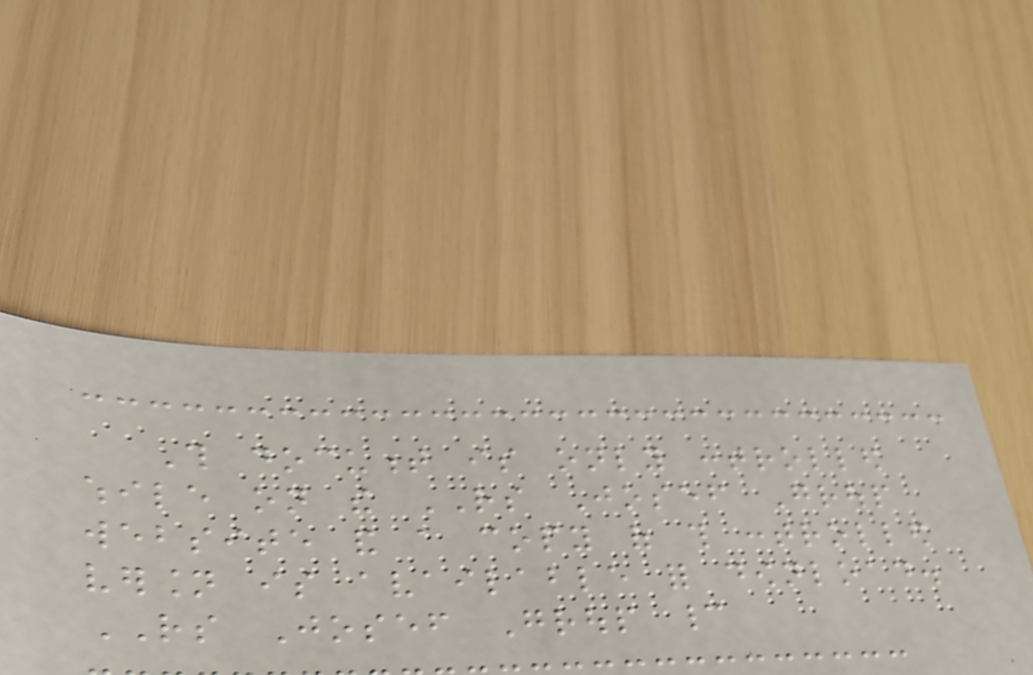This document is only controlled
while on the RS Josef Group
website and a copy of this controlled
version is available for download.
RS Josef Group cannot
